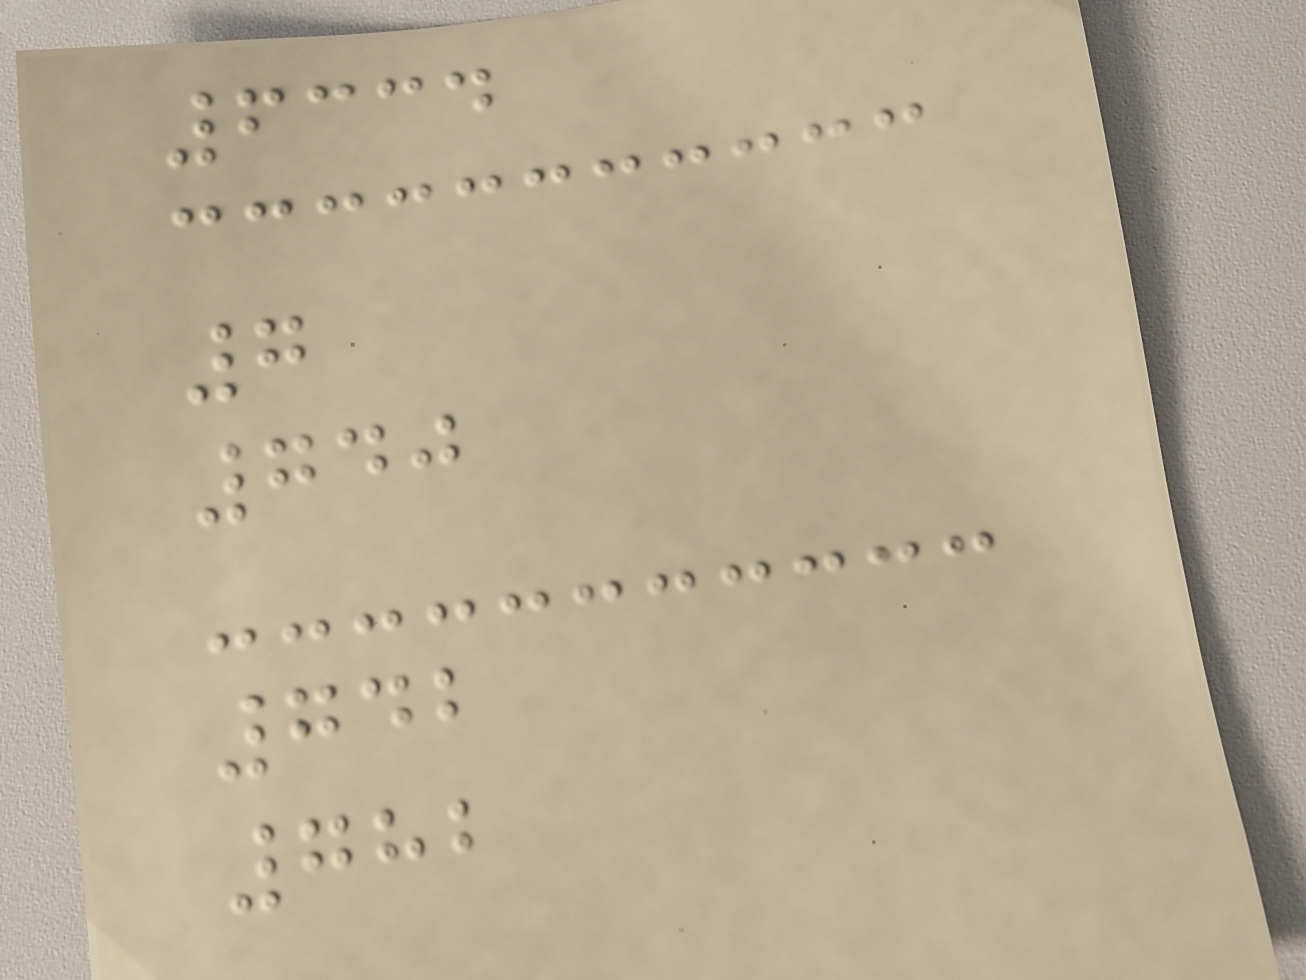6334
7
740
742
782
